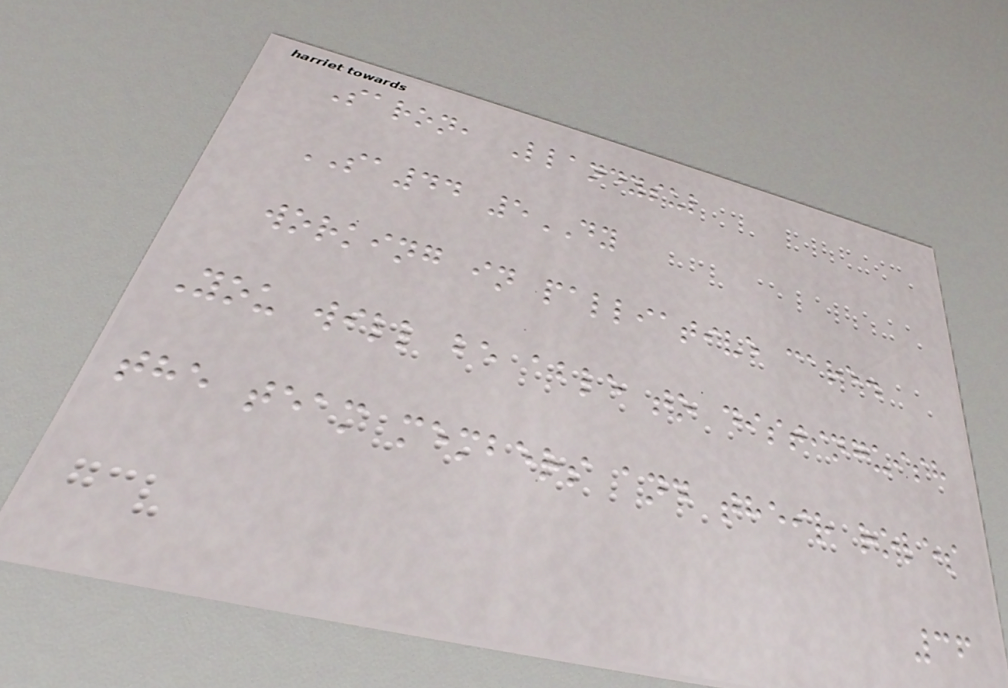Saron, Llandysul
SA44 5DY
working in palliative care.
You will be able to distinguish
the team members and their roles
36
